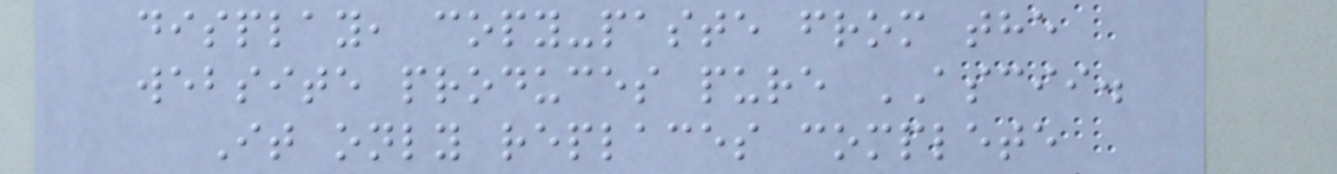display, copy-paste from the
website produces pure ASCII.
It only replaces complete
